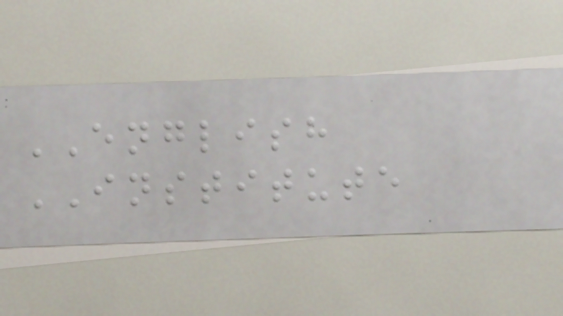ENGLISH
INSTITUTE
